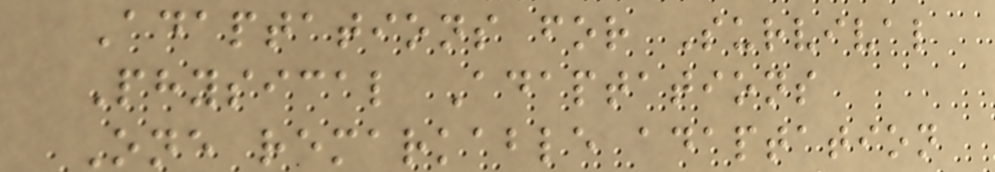Adaptations for Survival
Physical Adaptations
One remarkable adaptation
